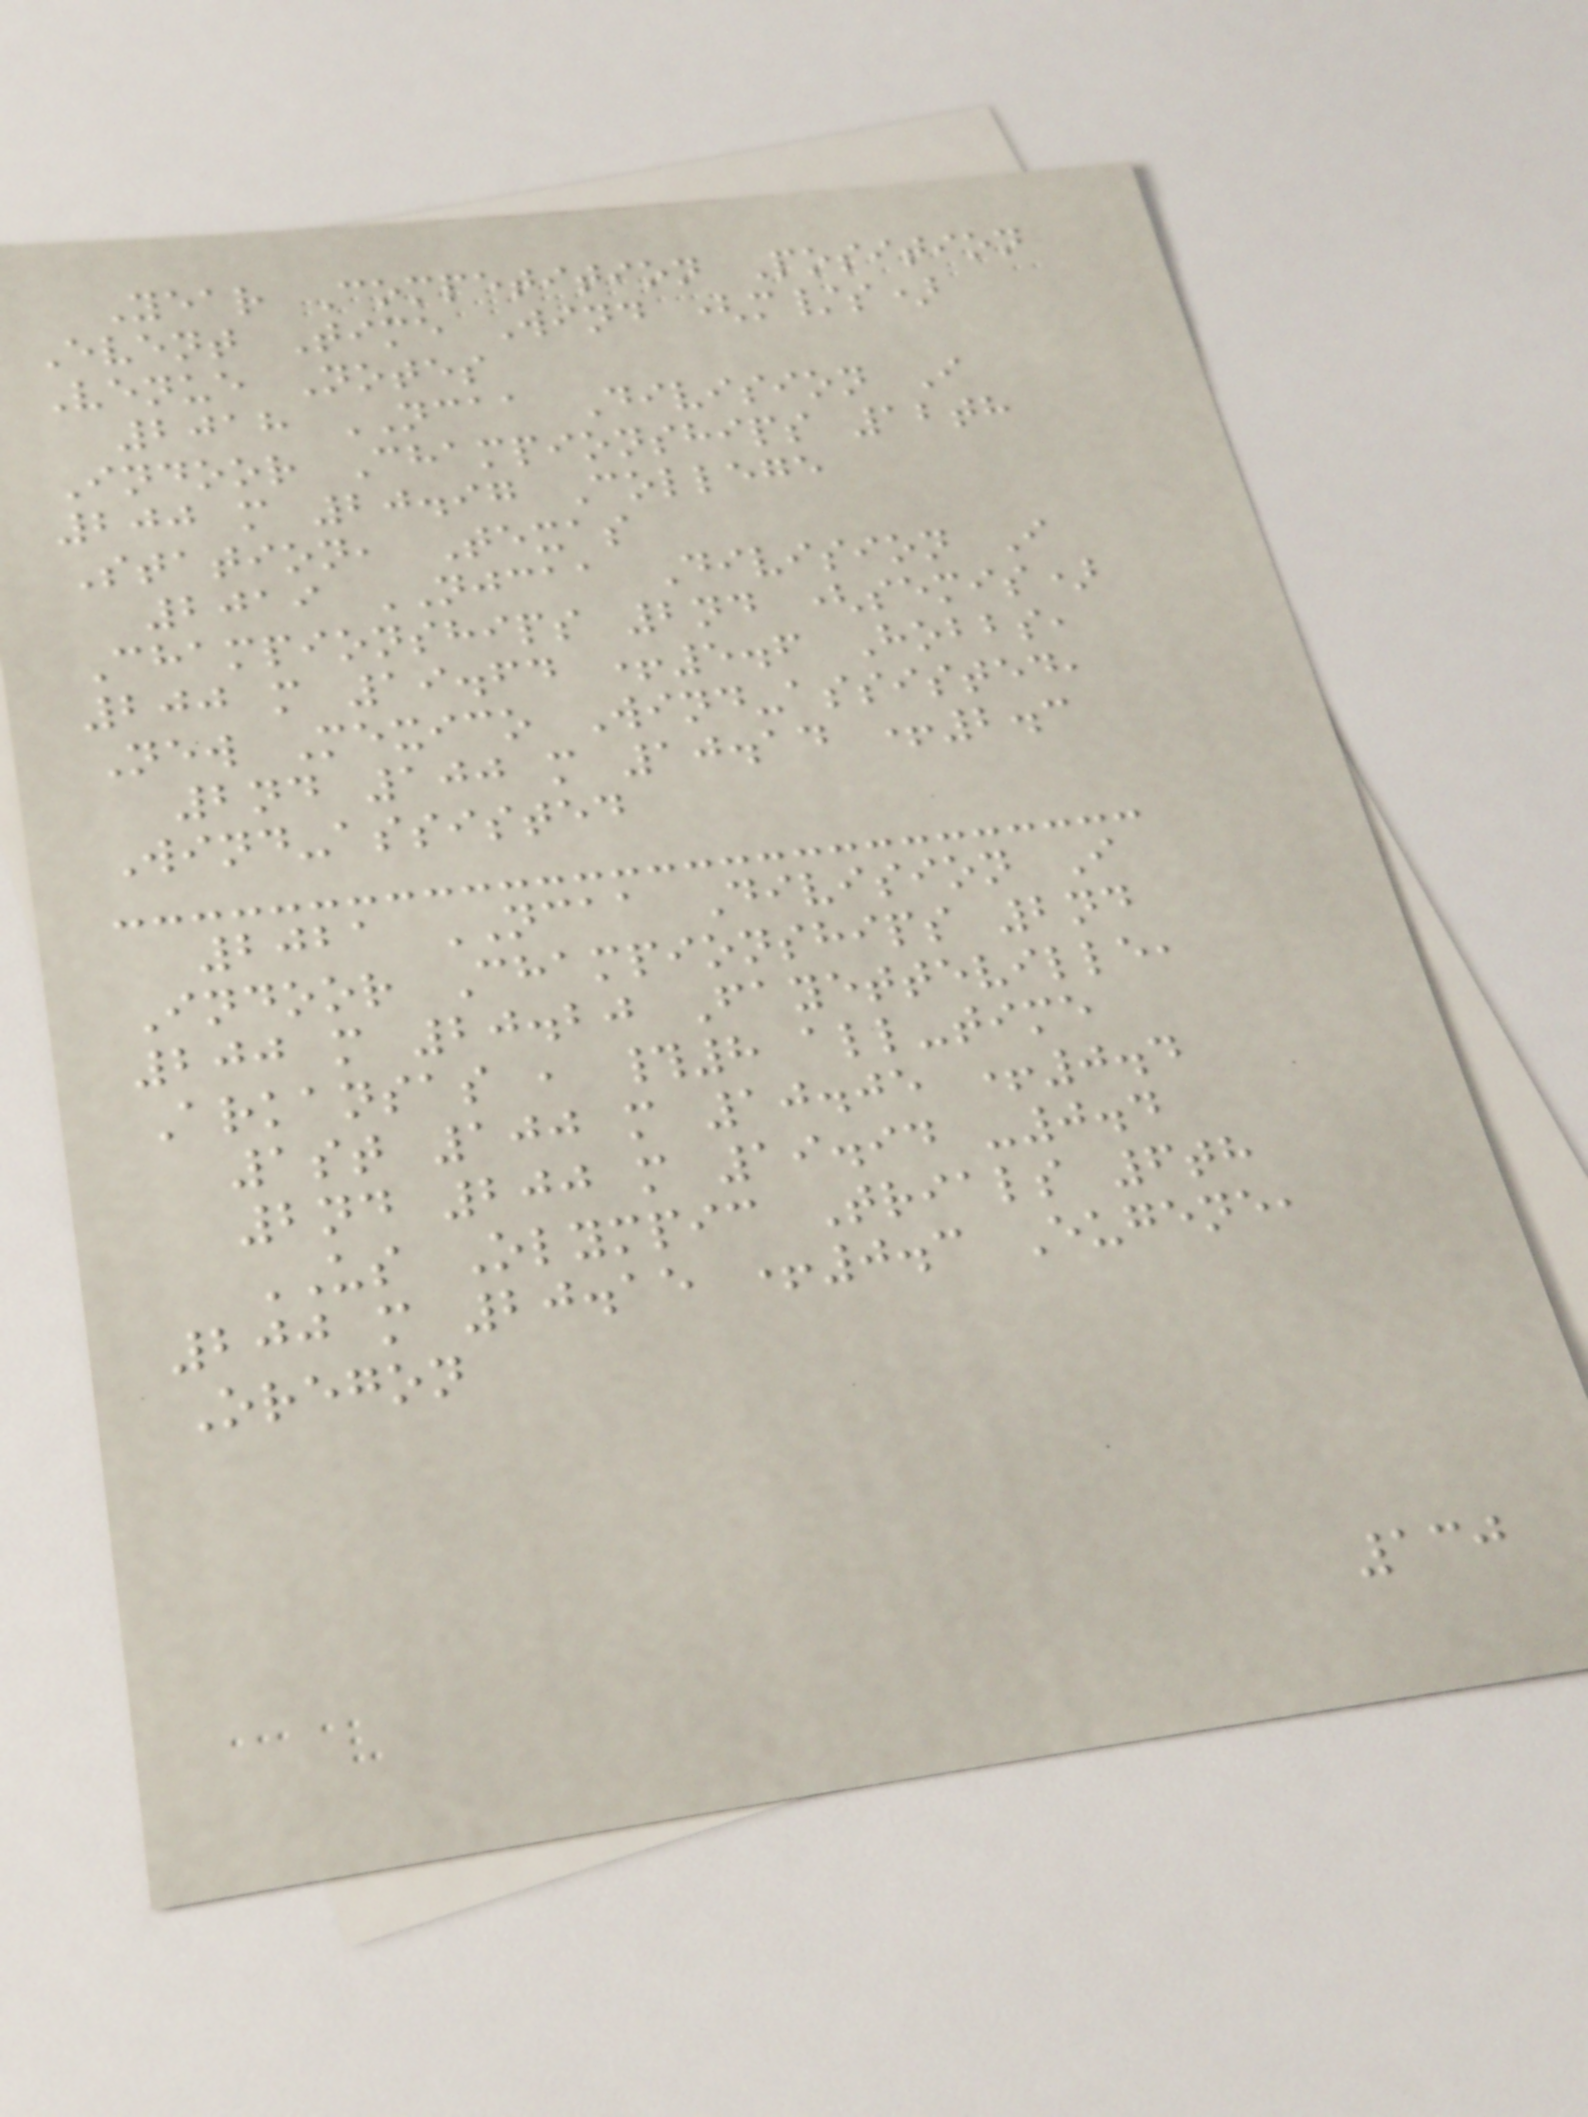Year Competition Position
Event Time Wind (m/s)
Venue Notes
2018 NCAA Division I
Indoor Championships 12th
200 m 20.97 College
Station, Texas
2019 NJCAA Division I
Championships 2nd (semis)
200 m 19.64 +5.6 Hobbs,
New Mexico Wind-assisted,
2nd 100 m 10.14 +2.3
Wind-assisted
2021 NCAA Division I
Indoor Championships 2nd
200 m 20.20 Fayetteville,
Arkansas , #8 all-time
1st 100 m 10.05 +0.4
2nd 200 m 19.94 -0.4
US Olympic Trials 6th
200 m 20.15 +0.3 Eugene,
Oregon
130
